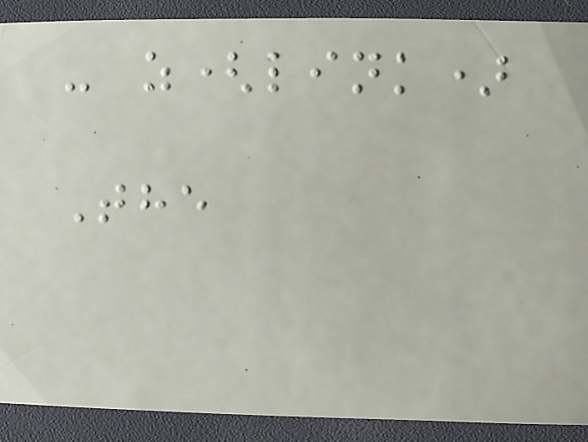- z(link)
The
